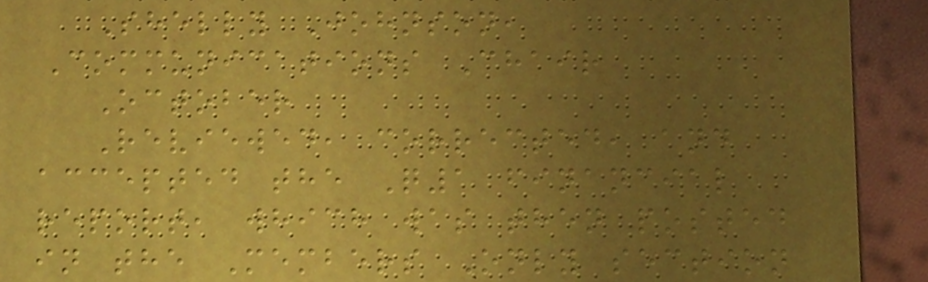Shelly Johnson,
Communications Chair
October
Reviewed, corrected, and
accepted the Q1 financial
report, which was then posted
in the Members Only section
